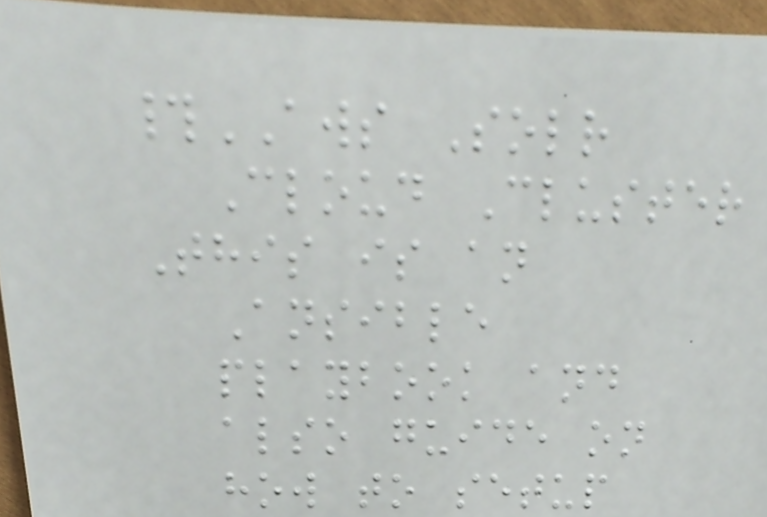#AWS Solr
Cloud Cluster
This is an
Ansible
playbook and
also guide on
how to setup
